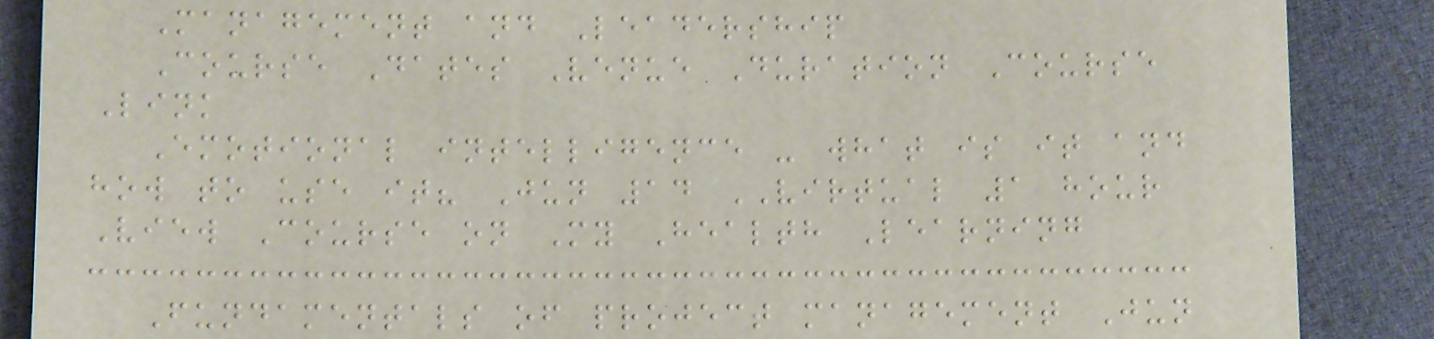Management and Leadership
Course Dates Venue Duration Course
Link
Emotional intelligence - what is it and
how to use it? Jun 14 VIRTUAL 1 hour
View Course on My Health Learning
Fundamentals of project management Jun
